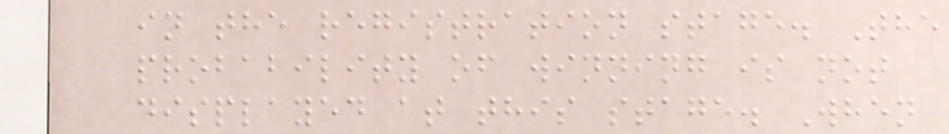in the registration stage. The
probability of winning is not
displayed at this stage. When
